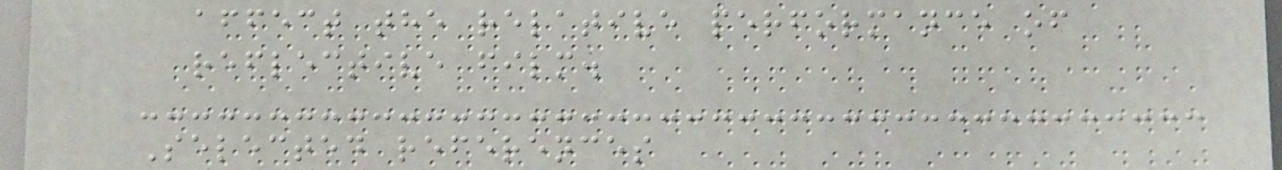affect the relative performance of
reflective film.
Selected references
